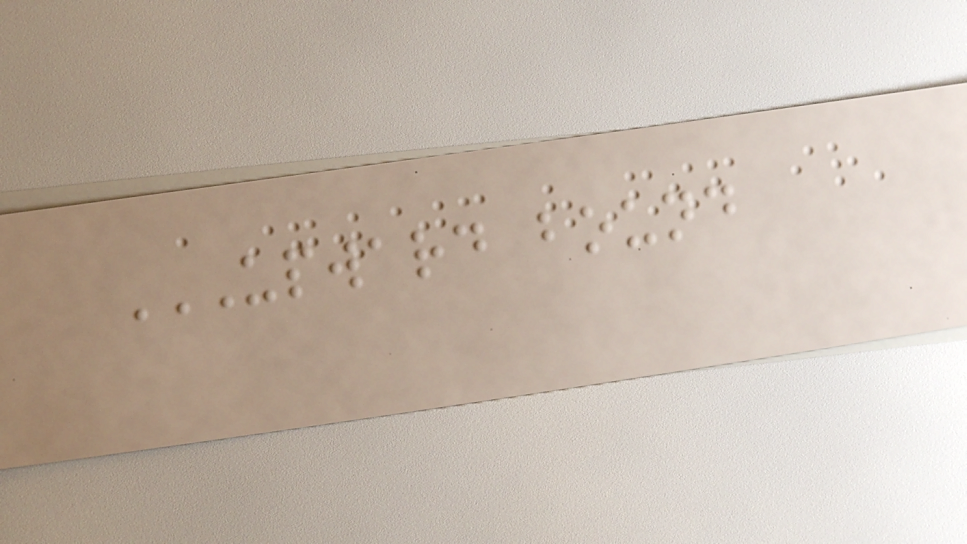UPWARD BOUND
